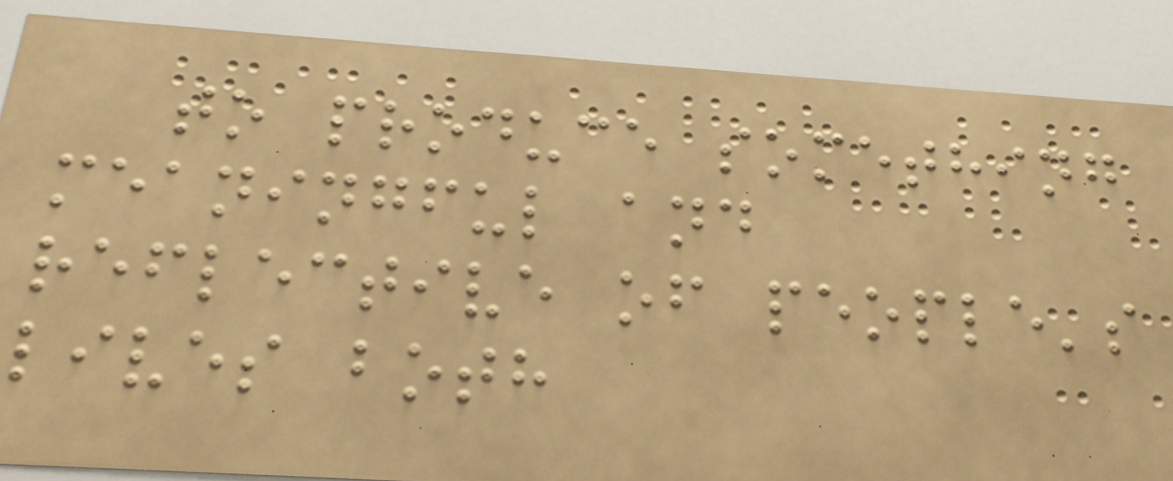to produce something
meaningful and
reflective of people's
lives both
